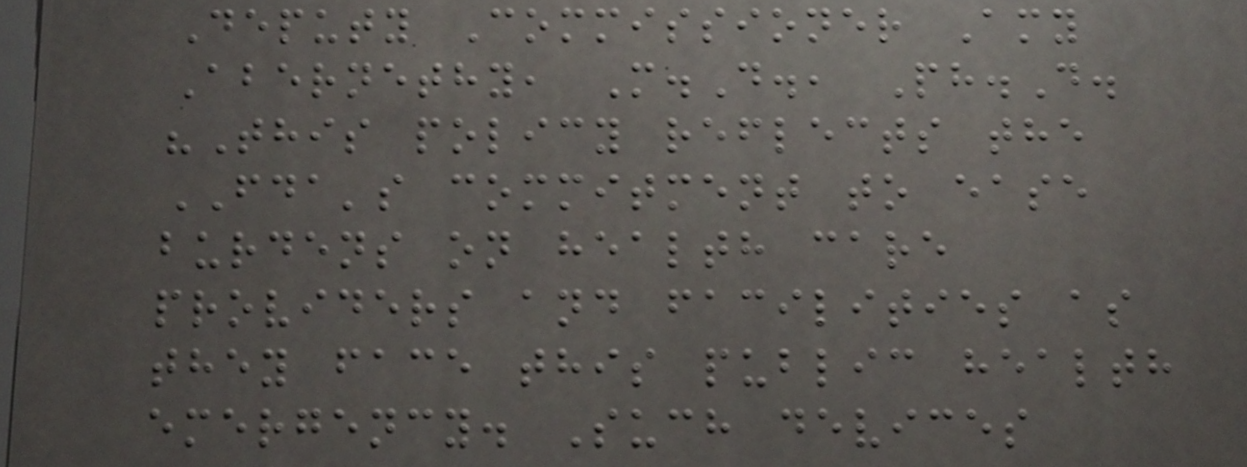Deputy Commissioner Amy
Abernethy, M.D., Ph.D.
"This policy reflects the
FDA's commitment to ease
burdens on health care
providers and facilities as
they face this public health
emergency. Such devices
